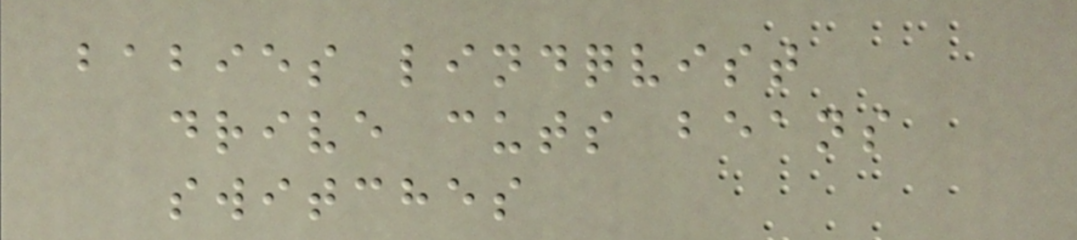babies lindqvist
drive cuts beans
switches
